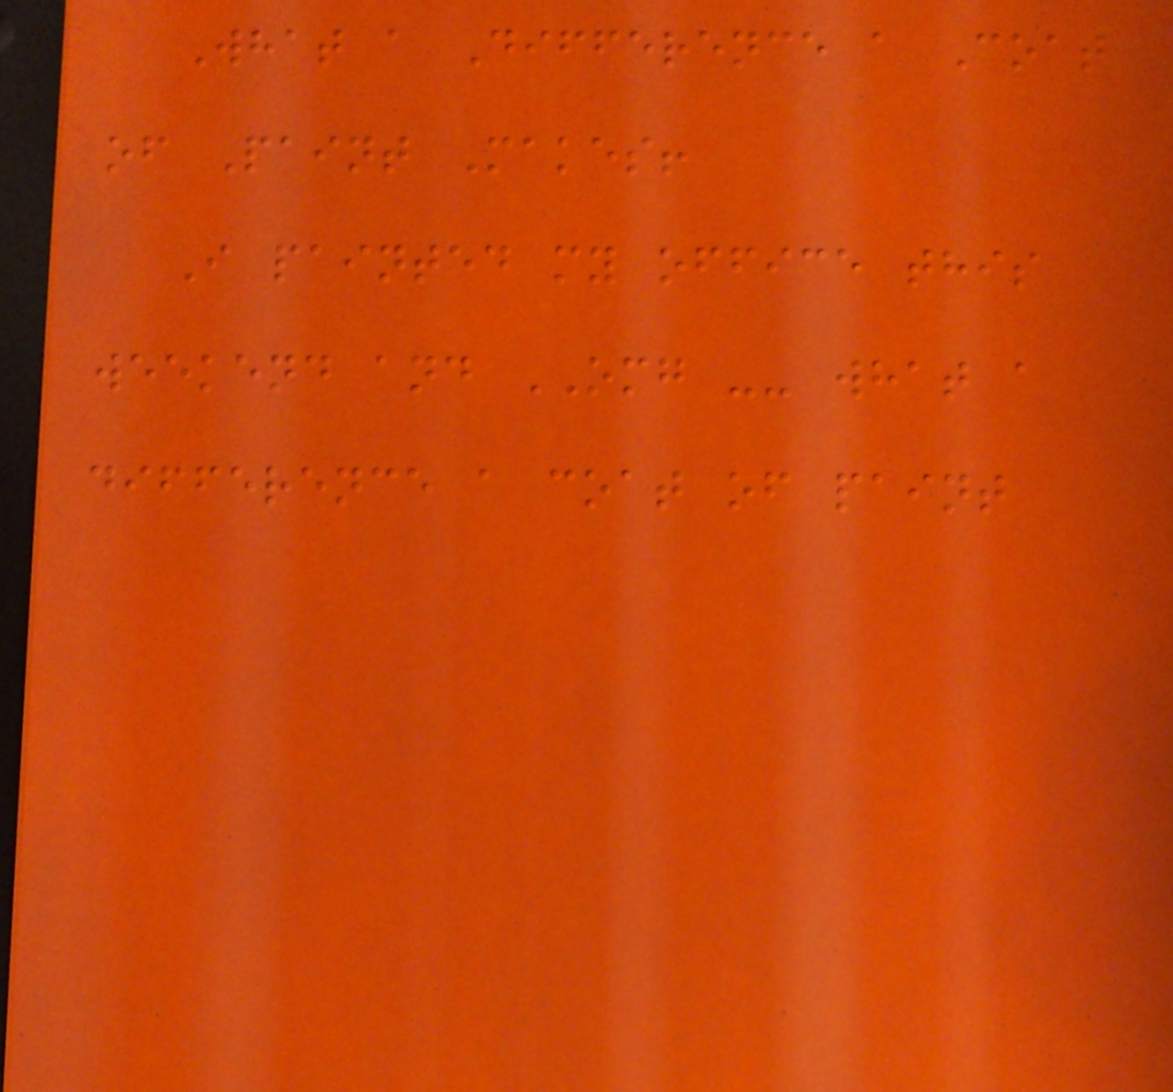What a Difference a Coat
of Paint Makes!
I painted my office this
weekend and OMG -- what a
difference a coat of paint
